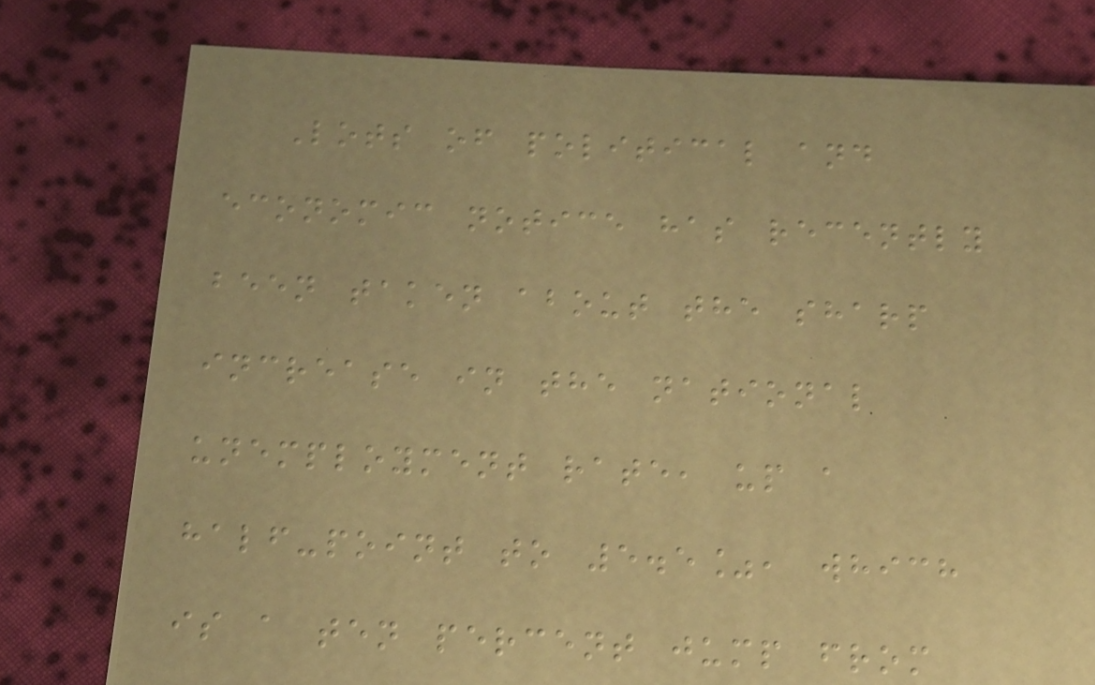Lots of political and
economic notice has recently
been taken about the sharp
increase in the national
unemployment rate, up a
half-point to 5.5%, which
is a ten percent jump from
